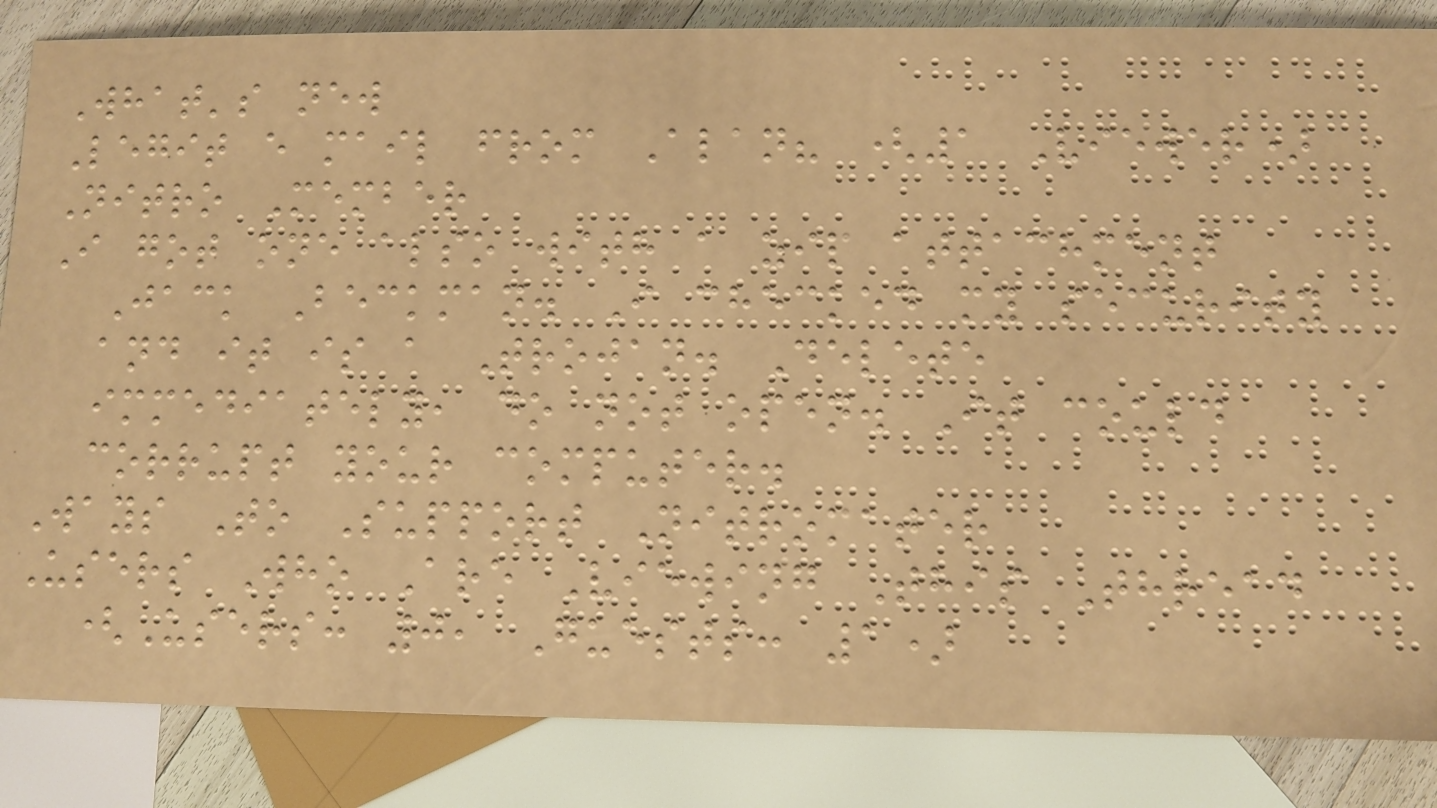What's new
Legit e mail from Alan? (1 Viewer)
Nitro Member
I got one also with a zip attachment
Jack Beckman. I checked my security
and it is a Trojan. Delete
immediately, do not open. It could
corrupt your computer.
Ways To Support Nitromater
Users Who Are Viewing This Thread
(Users: 0, Guests: 1)
